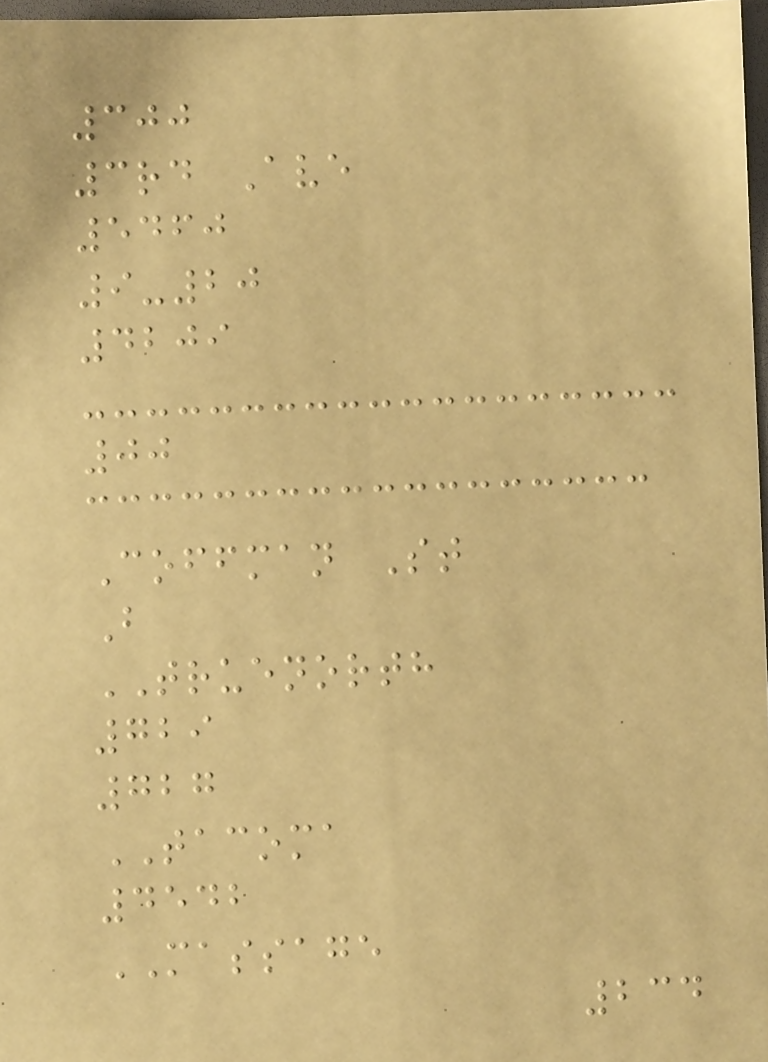300
3rd Ave
5460
9-20
4209
00
Coffman St
B
TRUENORTH
729
727
TACOMA
4542
MASSAGE
234
